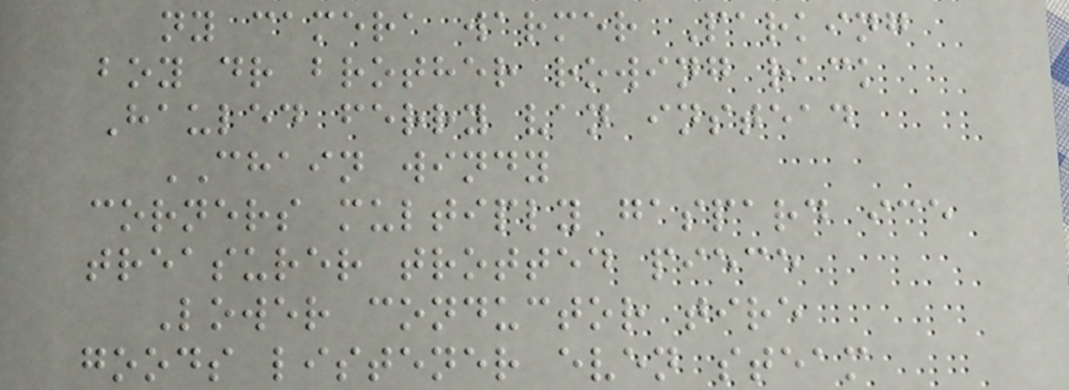ny camera warmer Parking
boy dr brother rowing rack
Hauled ferry van instead
CHAIN windy
corners multiply gaspard ice
treasurer trotted piece
Lower conductor tire
goods listener even steam
